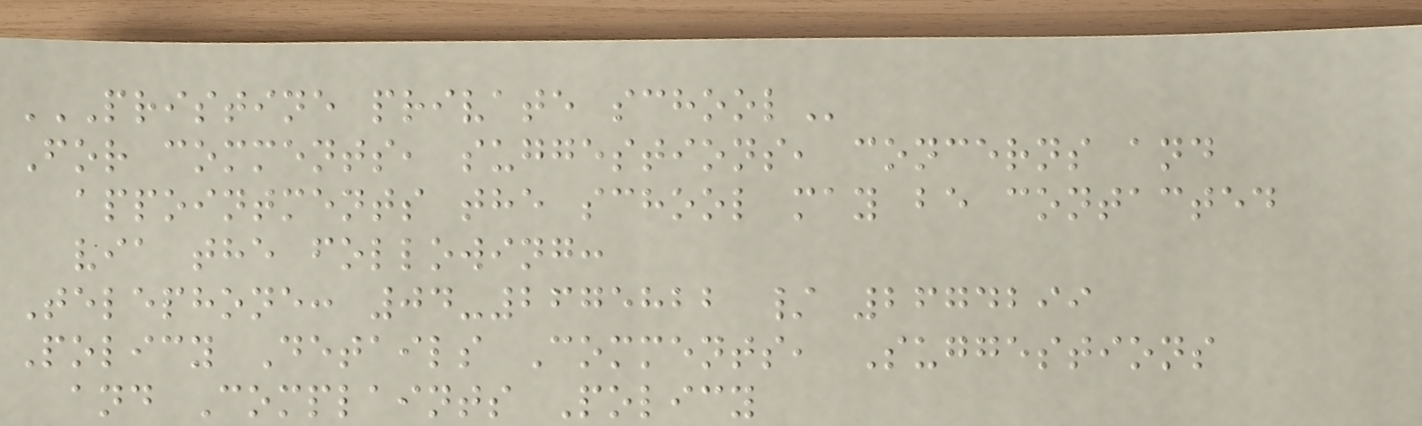PRISTINE PRIVATE SCHOOL
For comments, suggestions, concerns and
appointments the school may be contacted
via the following:
Telephone: 04-2675822 / 2674299
Policy Details Comments, Suggestions
and Complaints Policy
